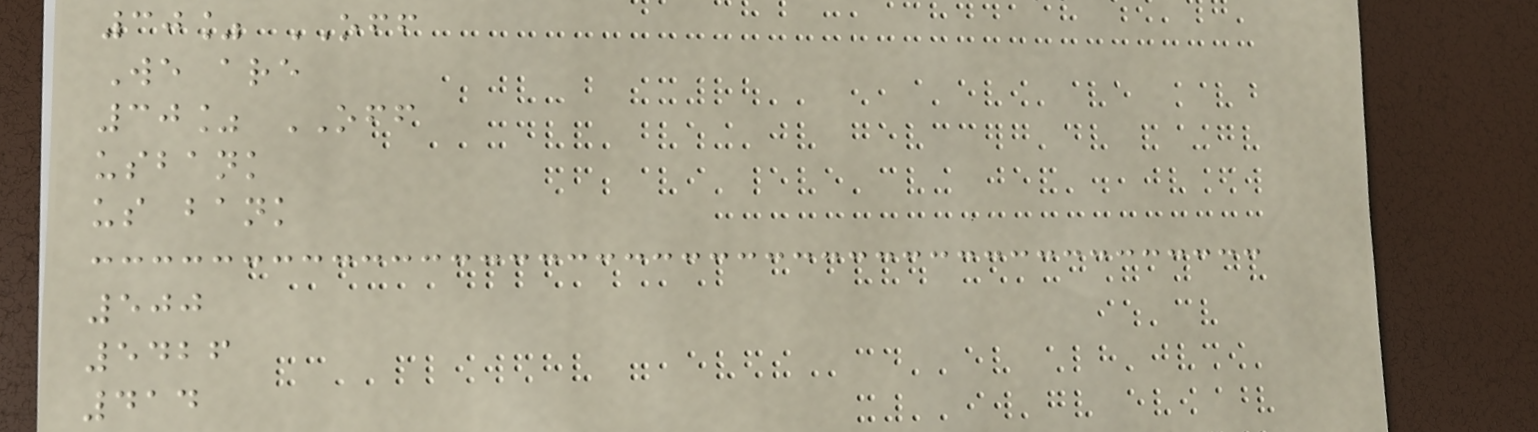30% OFF
We are
30% OFF
usbank
us bank
500
5426
414
